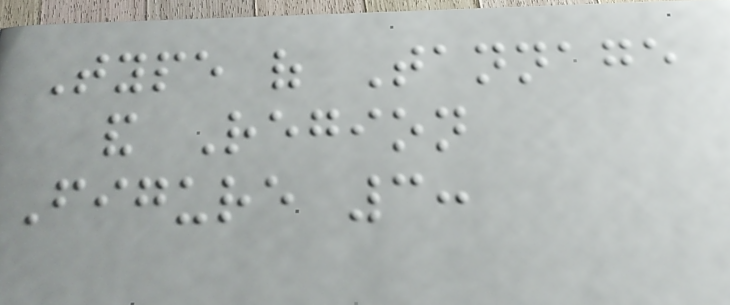Type of Tannage
and Region
Figure 3:
